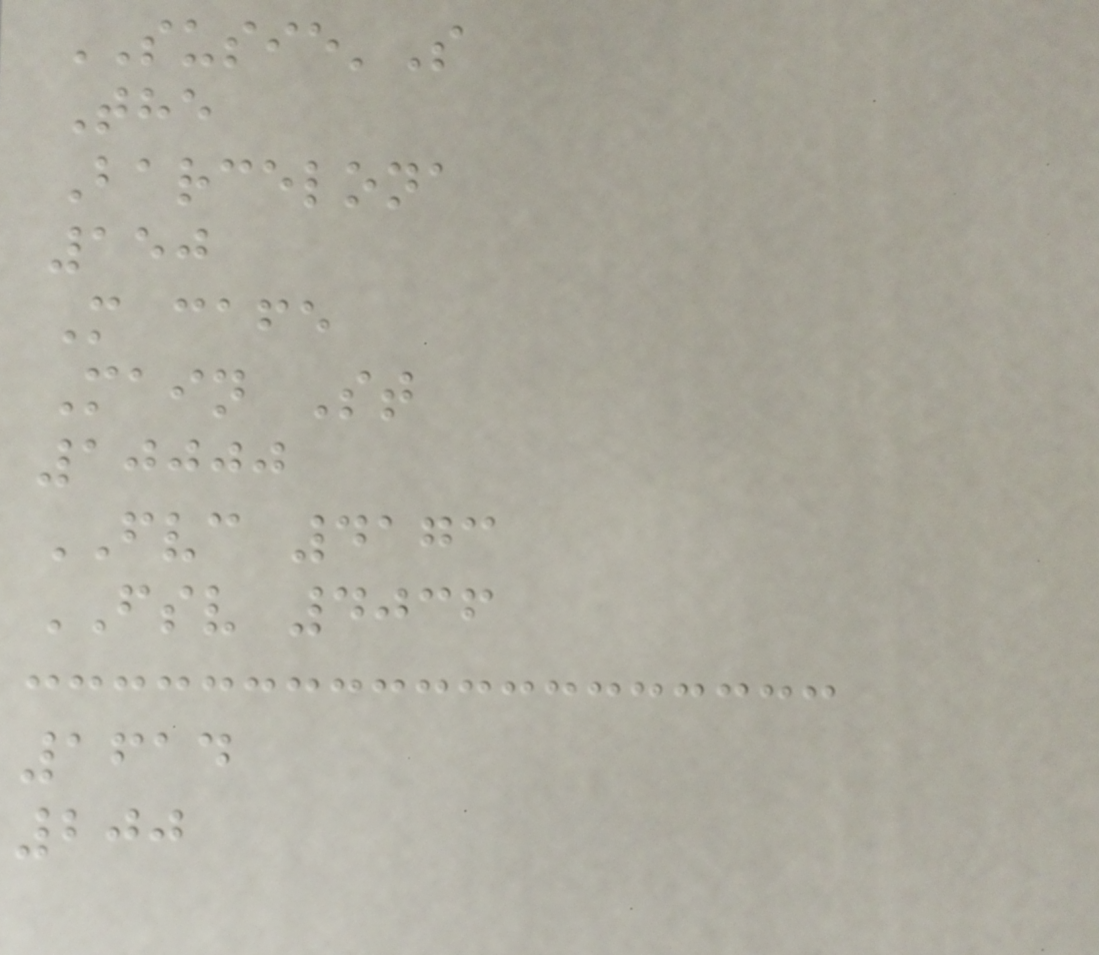SUSIE'S
The
Barcelona
150
M cafe
Main St
10000
FVC 4173
FSV 4036
1614
200
